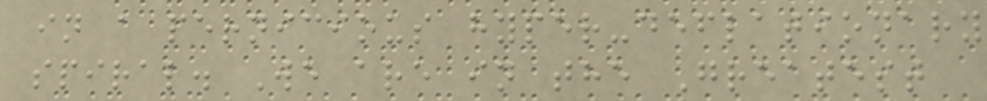in a pernicious hyper-deflationary
spiral. We are in the Greatest
